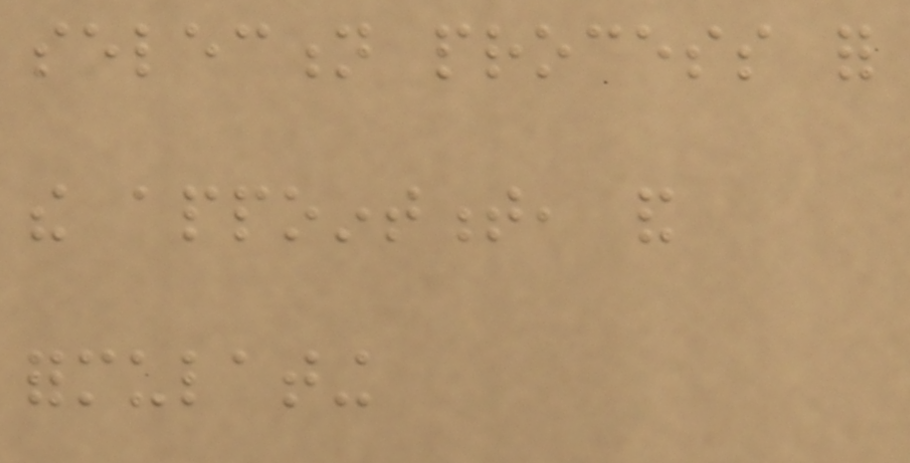selection process for
the appointment, and
formulating
